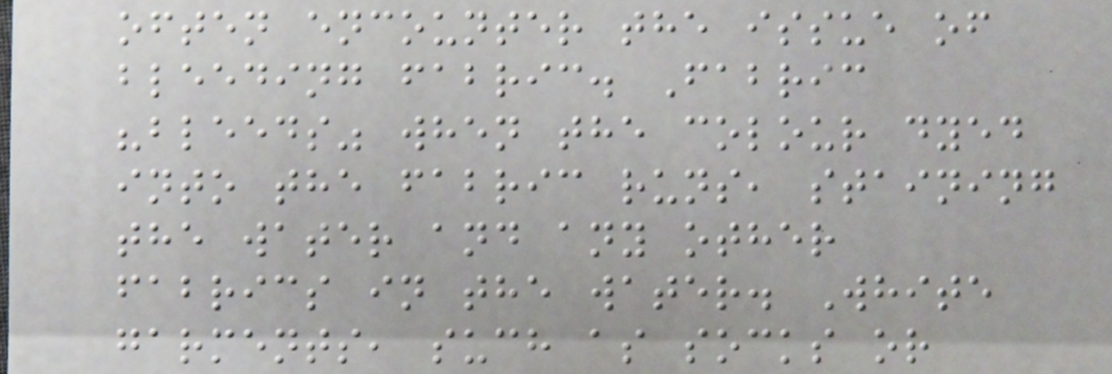often encounter the issue of
bleeding fabric. Fabric
"bleeds" when the colour dyed
into the fabric runs, staining
the water and any other
fabrics in the water. White
garments, such as socks or
